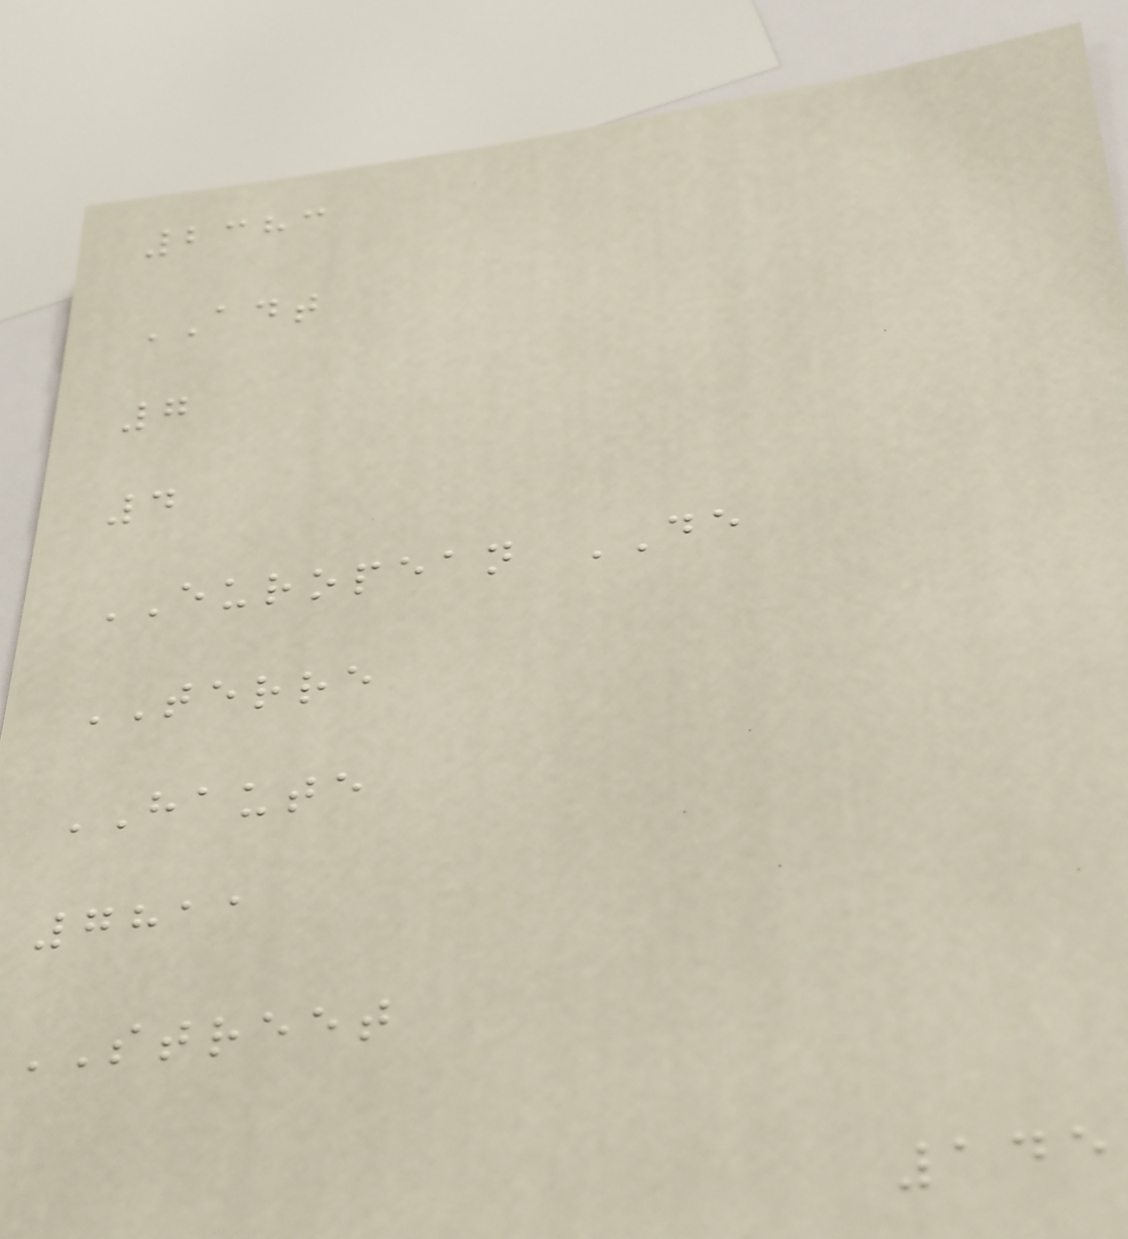2383
ADT
7
4
EUROPEAN DE
TERRE
HAUTE
7811
STREET
145
